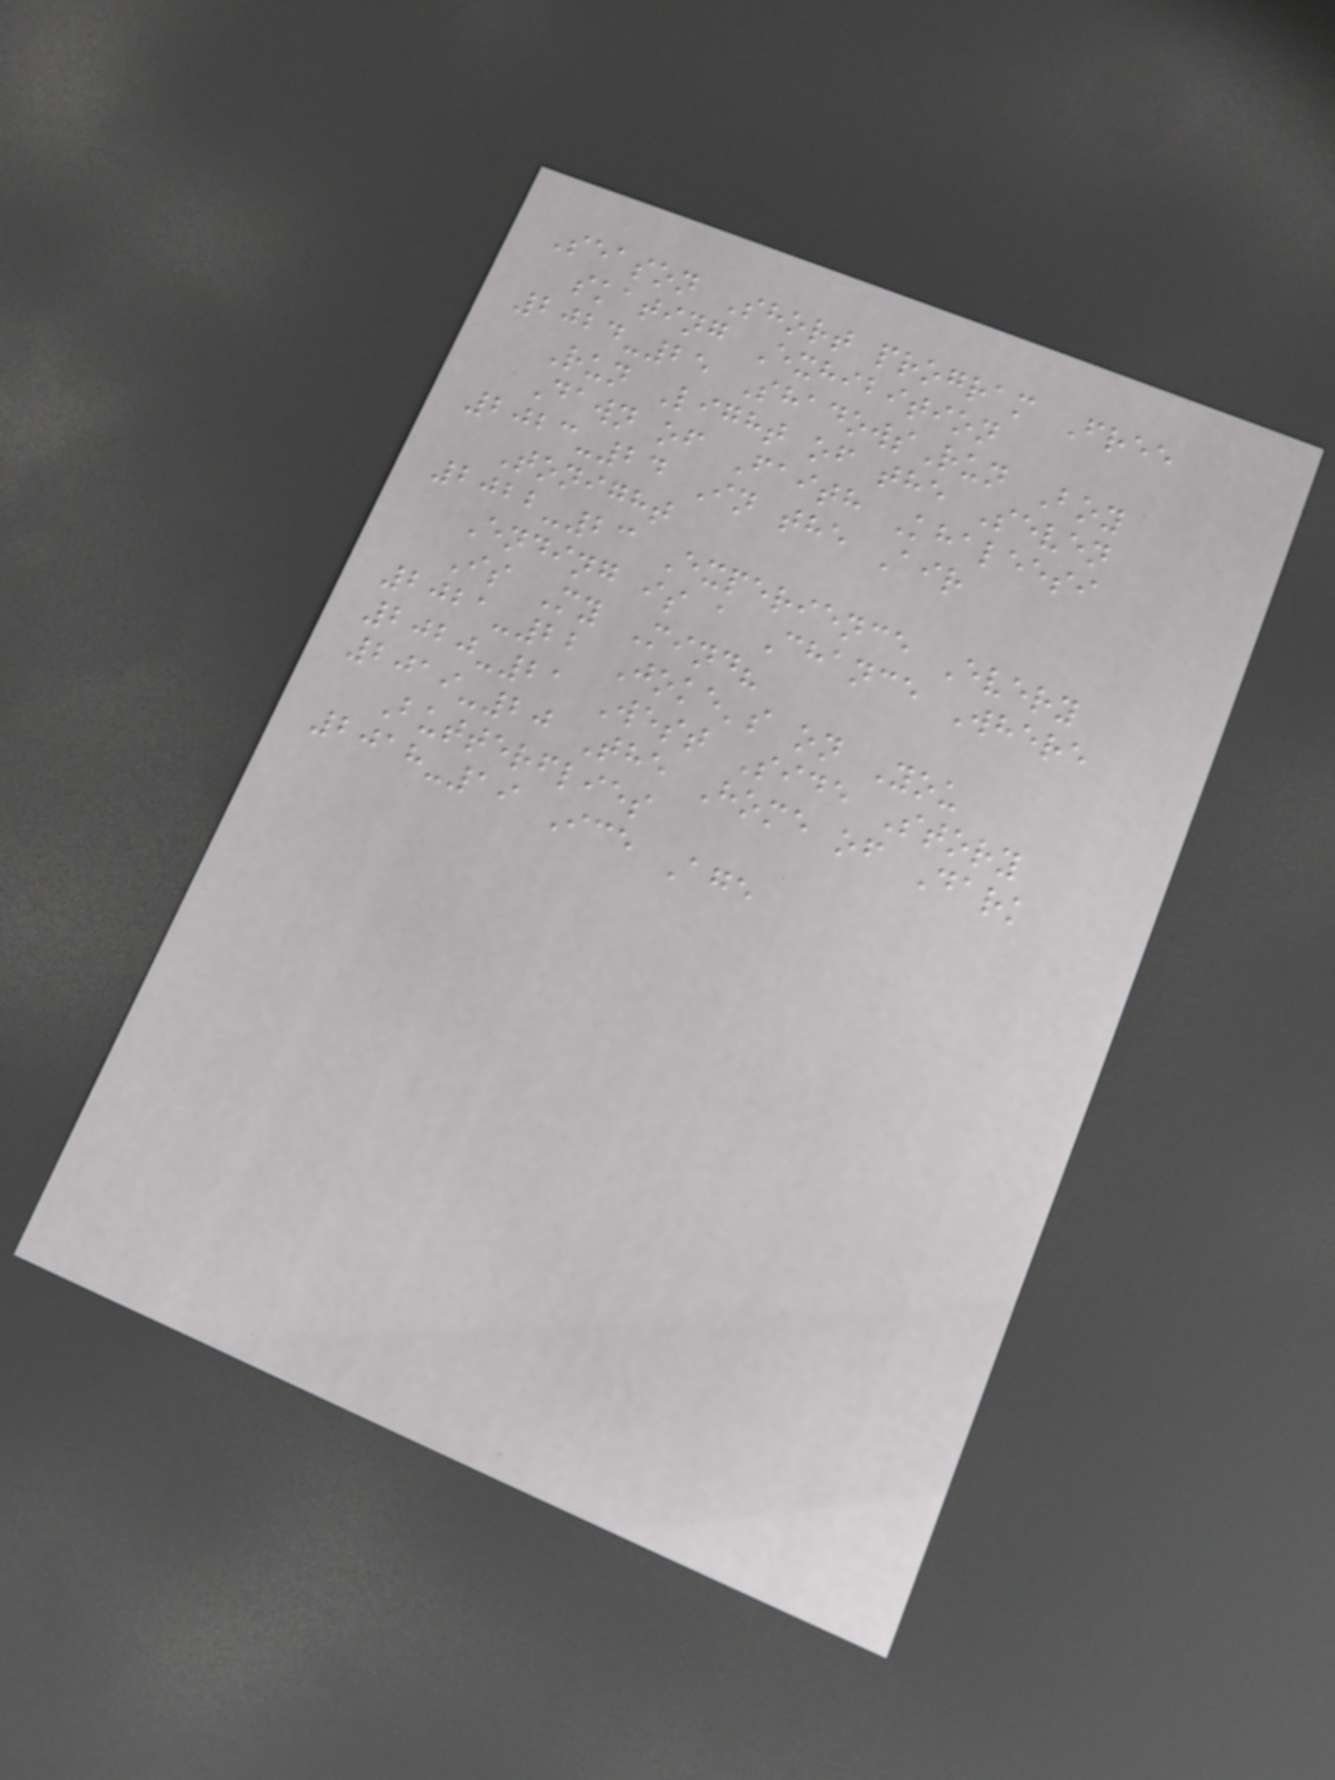Season Short program Free
skating Exhibition
2024-25 ShadowsRun Boy
Run Light of the Seven
Dawn of Faith Khaleesi
2023-24 In the Air
Tonight
2022-23 Experience Every
Ending is a Chance Where
Is My Mind?
2021-22 Joke's on You
2020-21 West Side Story
2019-20 The Home of Dark
Butterflies
2018-19 Ice Age
